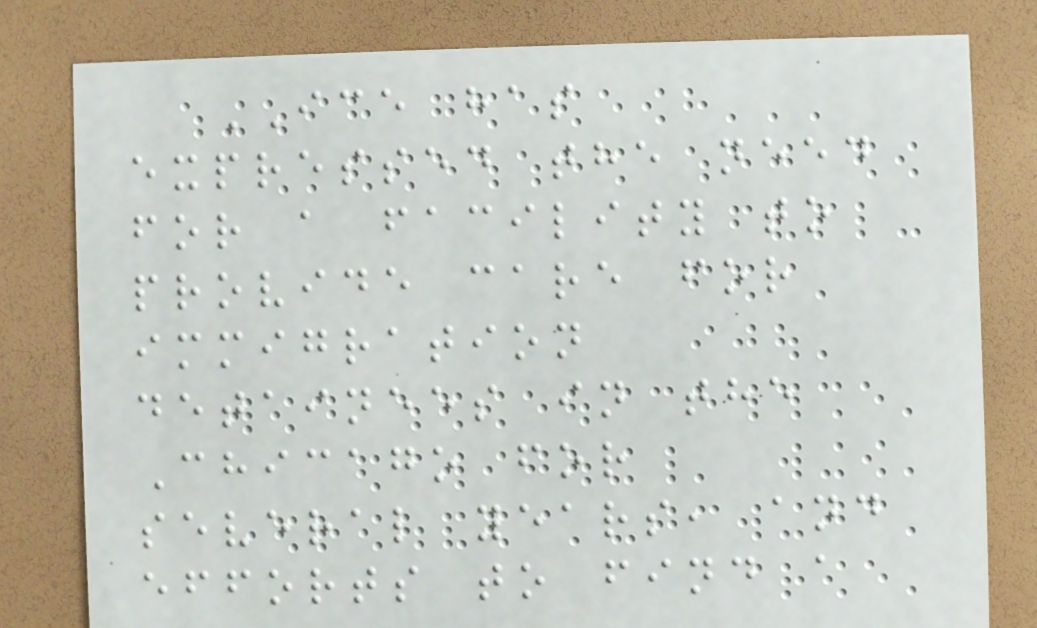ICE has
expressed the need
for a facility to
provide care for
immigration
detainees in the
Chicago for
several years, and
efforts to find a
